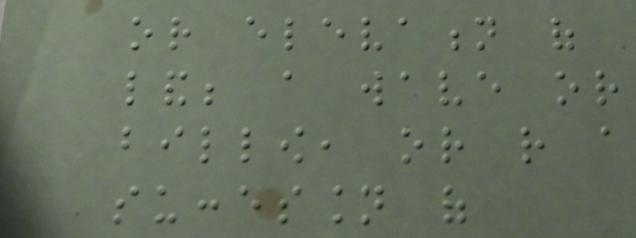or elevation of
land; a wave or
billow, or rather a
succession of
